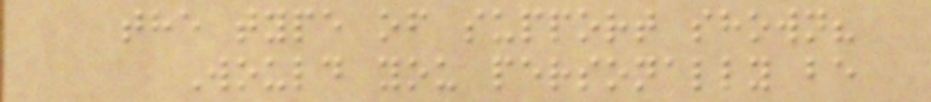the type of support shown?
Would you personally be
